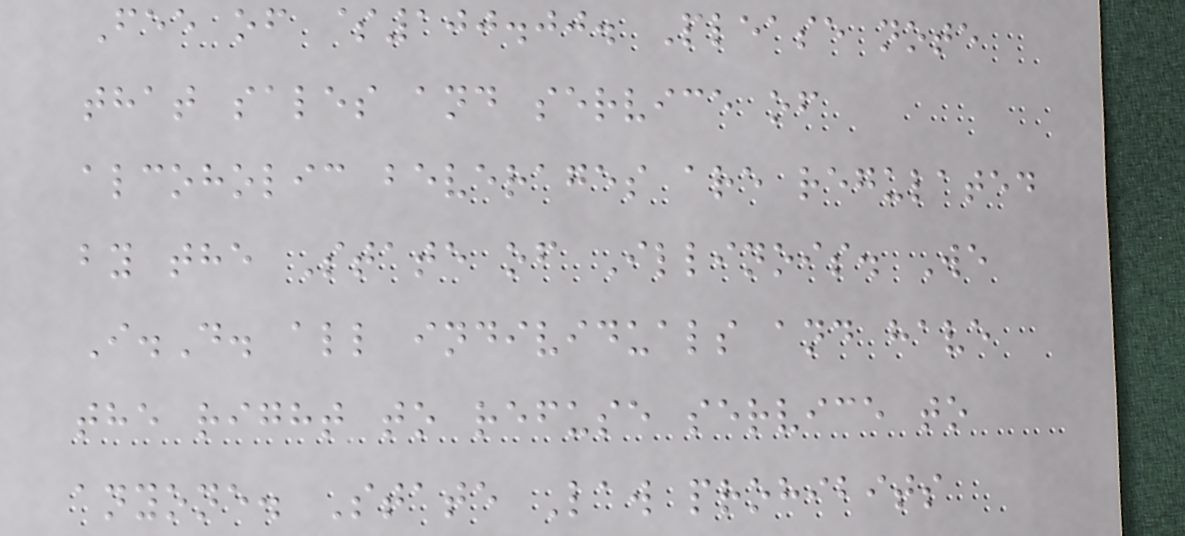Fee of $100.00. Please note
that sales and service of
alcoholic beverages are regulated
by the State of Illinois. We
I.D. all individuals and have
the right to refuse service to
anyone. State Law prohibits
